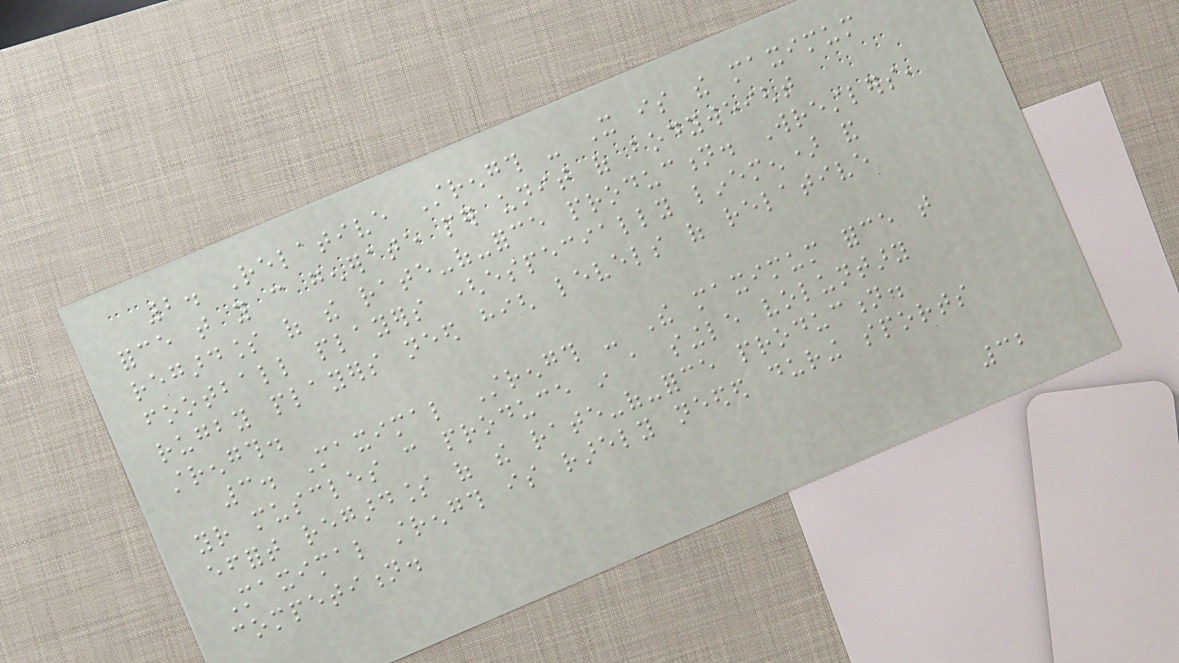2. Relative Strength - It is the maximum
force that you can generate per unit of bodyweight
regardless of the rate-of-force production. Wrestlers,
football players (especially linemen) and
rugby players need high levels of relative
strength.
3. Maximal Strength - The maximum force that
your muscles can produce in a single voluntary
effort regardless of the rate-of-force production.
Maximal strength is rarely needed during sports
competition.
32
